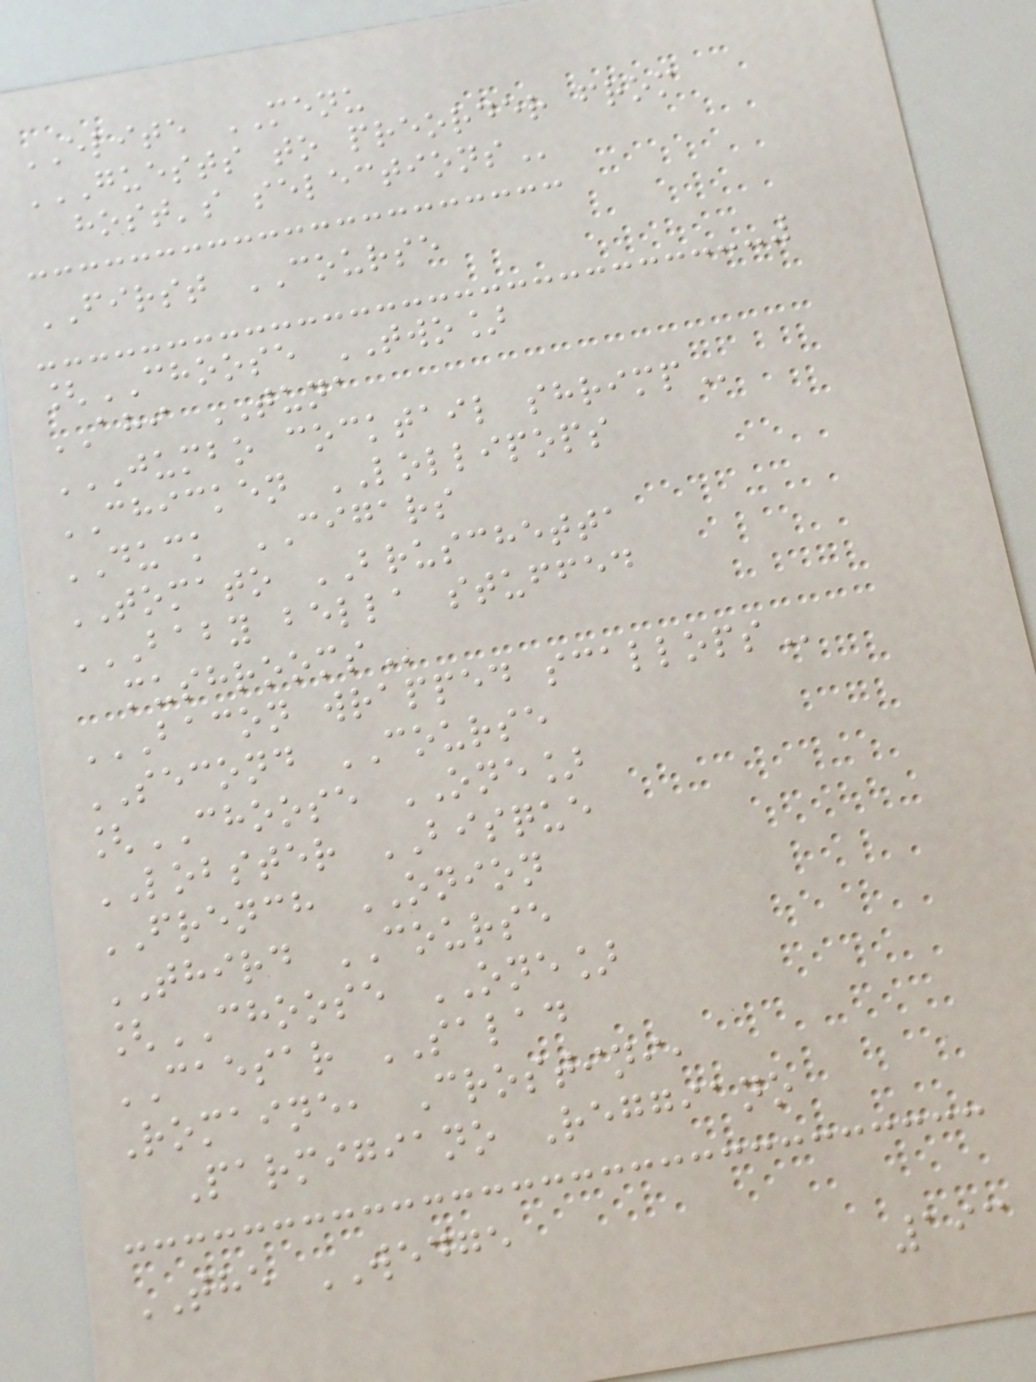ELITE MENU
GUESTS TO PREORDER FROM
HOST'S SELECTIONS
FIRST COURSE
[CHOOSE TWO]
AHI TUNA
JUMBO COCKTAIL SHRIMP
CHICKEN LOLLIPOPS
DUCK CIGARS
TOMATO BRUSCHETTA
BABY BELLA STUFFED
MUSHROOMS
BACON WRAPPED SCALLOPS
SECOND COURSE
[CHOOSE ONE]
LOBSTER BISQUE
FRENCH ONION
THIRD COURSE
[CHOOSE ONE]
CAESAR SALAD
Romaine, Crostini,
Parmigiano Reggiano
THE WEDGE
193
